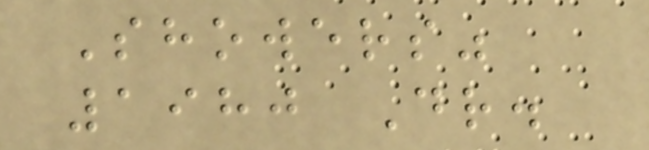Showers"
1980 Dr.
